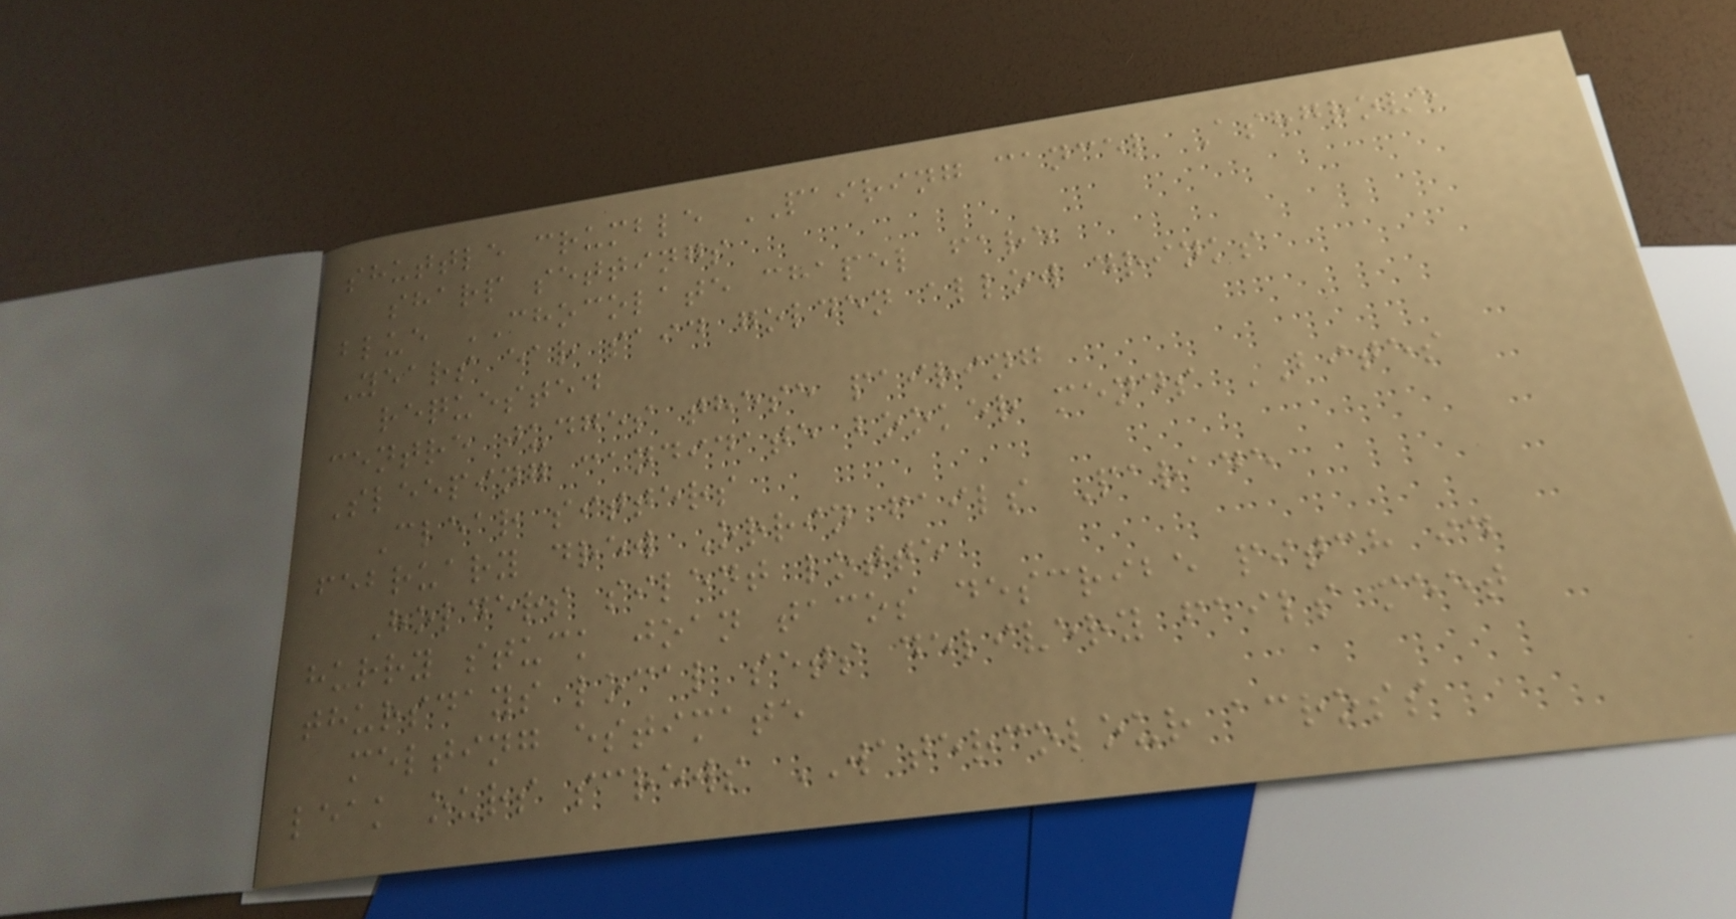shuttle crumble PAIRING cancel Ashgrove
sharp settings
blue CHOCOLATE chapel fare
Years ear said golden allow drinks
requested
centre judges these pairing
Sleeping candidate booker mends BITES
Clear sitters
february drew Orrin fails Parade
Holders silent lotte
hurry stuck joan tacos describe pitch id
thursdays local sets delivery fails meet
melting estimate
leak ours screws WATERCOLOUR across
